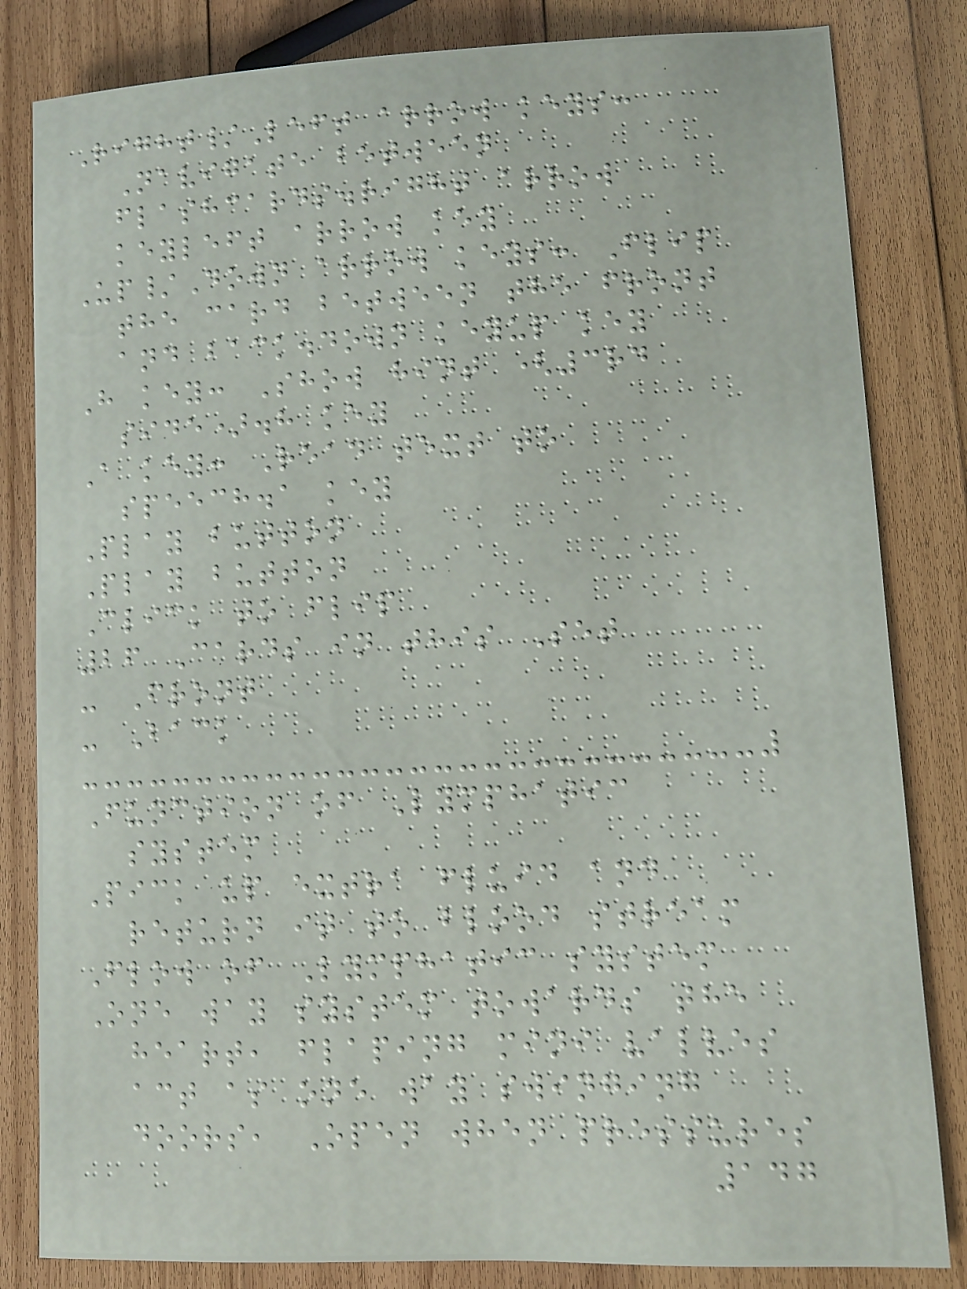Right/Left arrow keys:
Navigate between
flashcards.right arrow
keyleft arrow key
Up/Down arrow keys: Flip
the card between the front
and back.down keyup key
H key: Show hint (3rd
side).h key
A key: Read text to
speech.a key
Play button
Play button
Click to flip
26 Cards in this Set
- Front
- Back
Function of Lymphatic
system
Pick up extra fluid and
return it to blood stream
Flow of Lymphatic system
One way system towards the
heart, flaping mini valves
act as one way swinging
doors, Open when pressures
147
